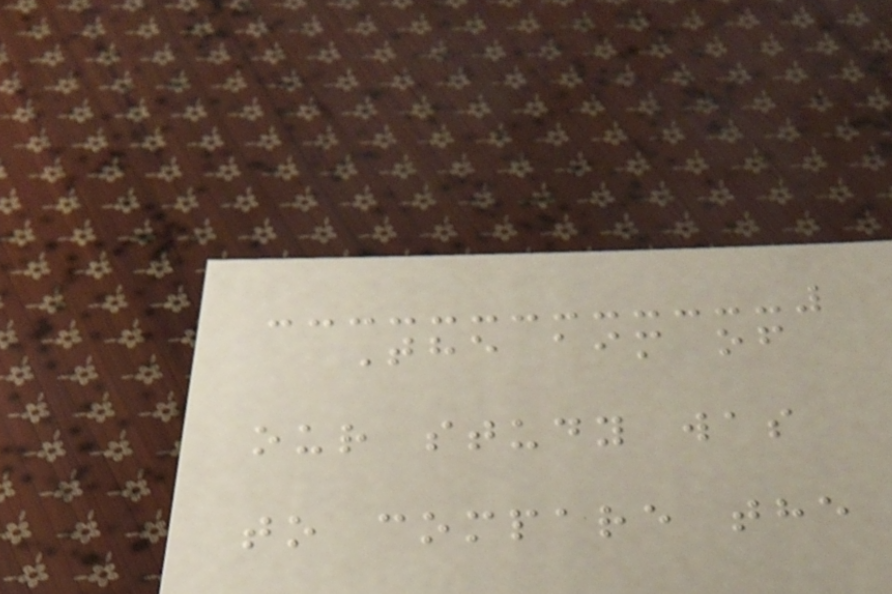The aim of
our study was
to compare the
